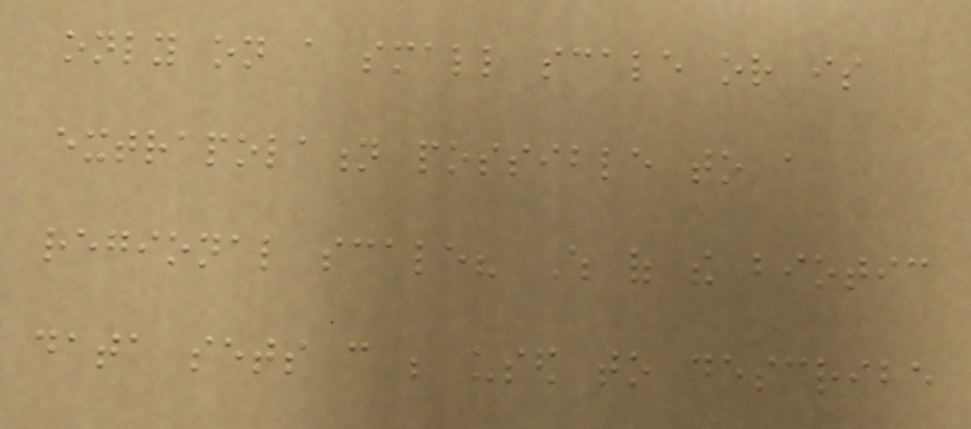only on a small scale or is
extrapolation possible to a
regional scale? Which of the biotic
data sets can be used to describe
